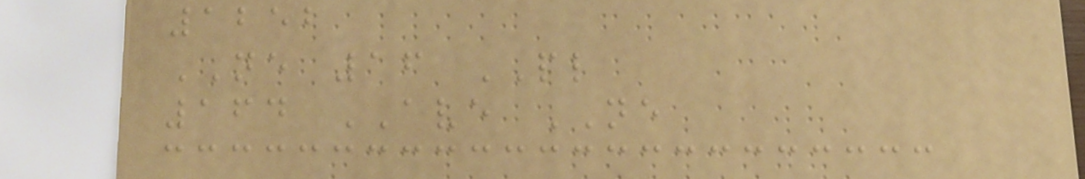1252
NE 16 PL
164 AVE NE
